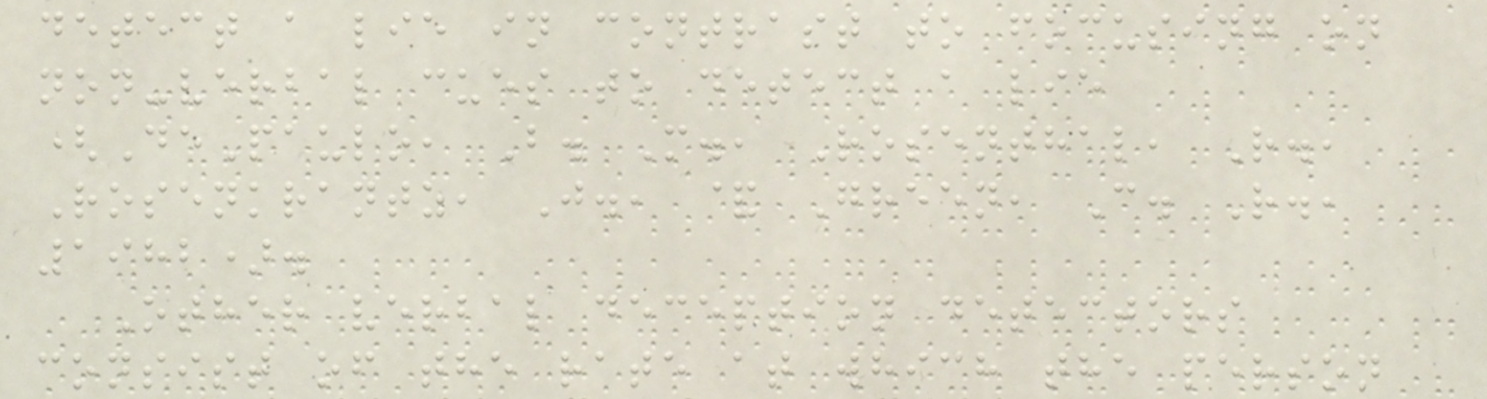detect a lie in contrast to focusing on
non-verbal cues to detect a lie
(DePaulo, B. M., Rosenthal, R.,
Rosenkrantz, J., & Green, C. R.,
1982).
Other verbal deception detectors
consist of the rate at which the person
